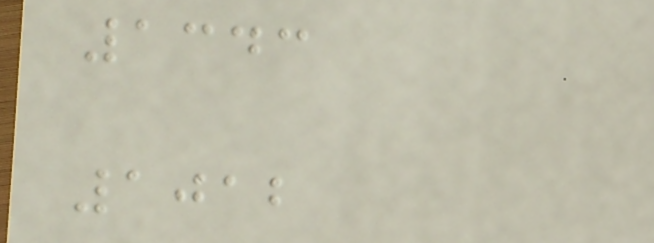1343
1012
